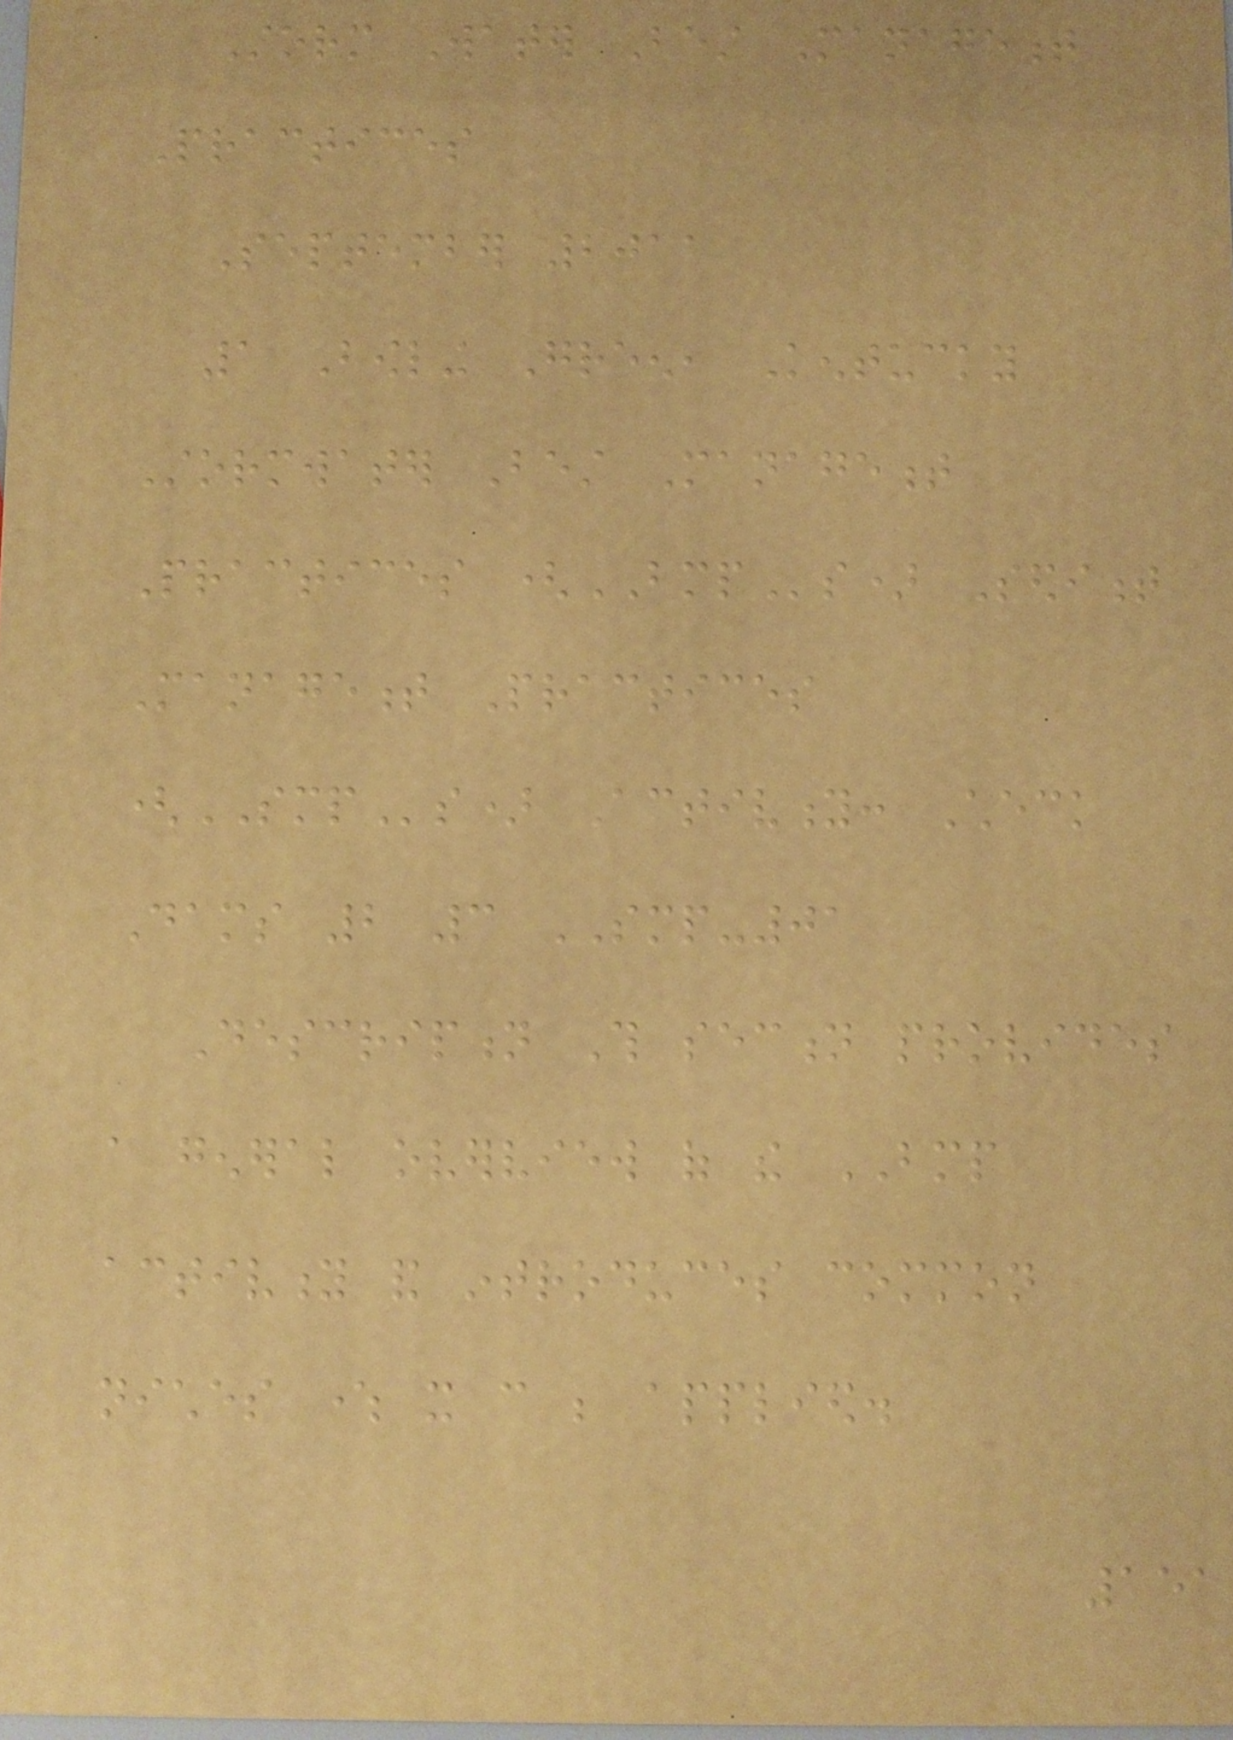Storm Water Best Management
Practices
September 2011
1 Bowling Green, Kentucky
Stormwater Best Management
Practices (BMPs) Sediment
Management Practices
(SMPs) Activity: Check
Dams 2 3 SMP-01
Description This section provides
a general overview of the BMP
activity and introduces common
niches where it can be applied.
151
